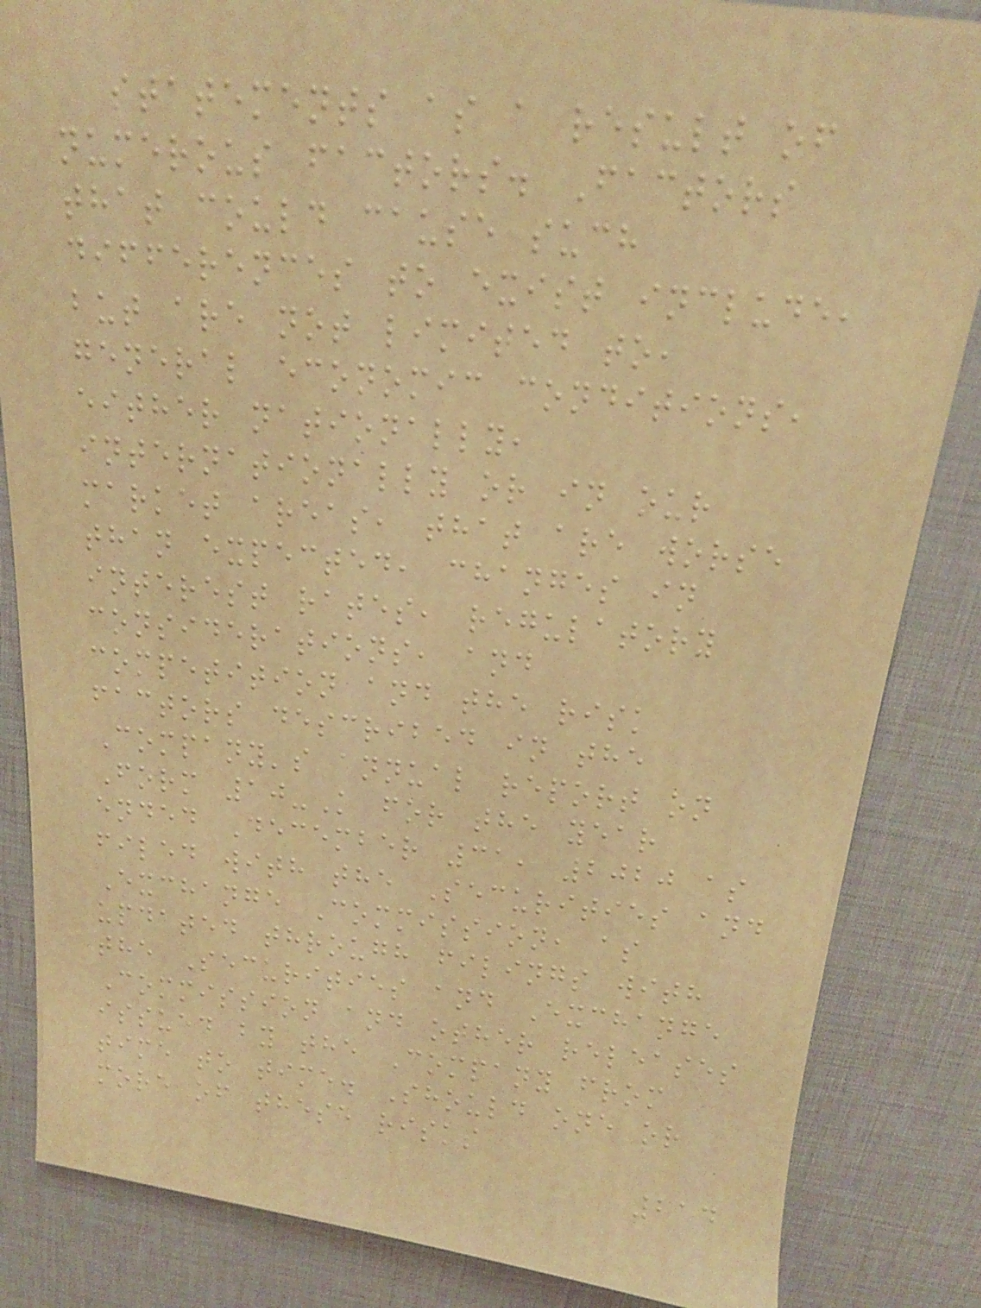statements as a result of
numerous factors. Factors
that could cause such
differences to exist include,
but are not limited to,
general economic conditions,
either nationally,
internationally or in our
market areas, that are worse
than expected, changes in
interest rates, regulatory
considerations, and
competition and the risk
factors described in the
Company's annual report on
Form 10-K for the year
ended December 31, 2020 as
filed with the Securities and
Exchange Commission, as
updated through filings with
the Securities and Exchange
Commission and other releases
issued by the Company from
time to time. Should one or
more of these risks
214
